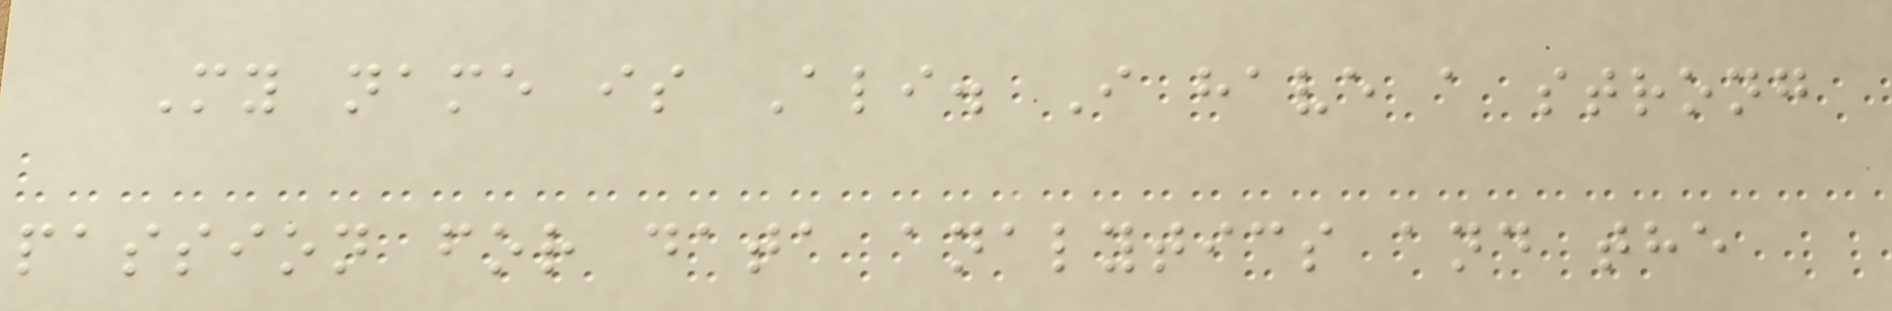My name is Ali. I have a strong
passion for data analytics and the
